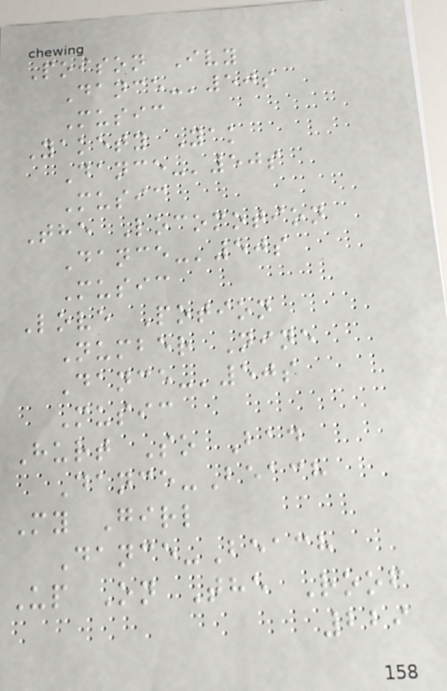Poison Ivy
Dance-'50s
Music
Yakety Yak
Dance-'50s
Music
The Locomotion
Dance-'50s
Music
Love Potion
Number Nine
Dance-'50s
Music
Hurt So Bad
Dance-Beach
My Girl
Dance-Beach
Up On The Roof
229
